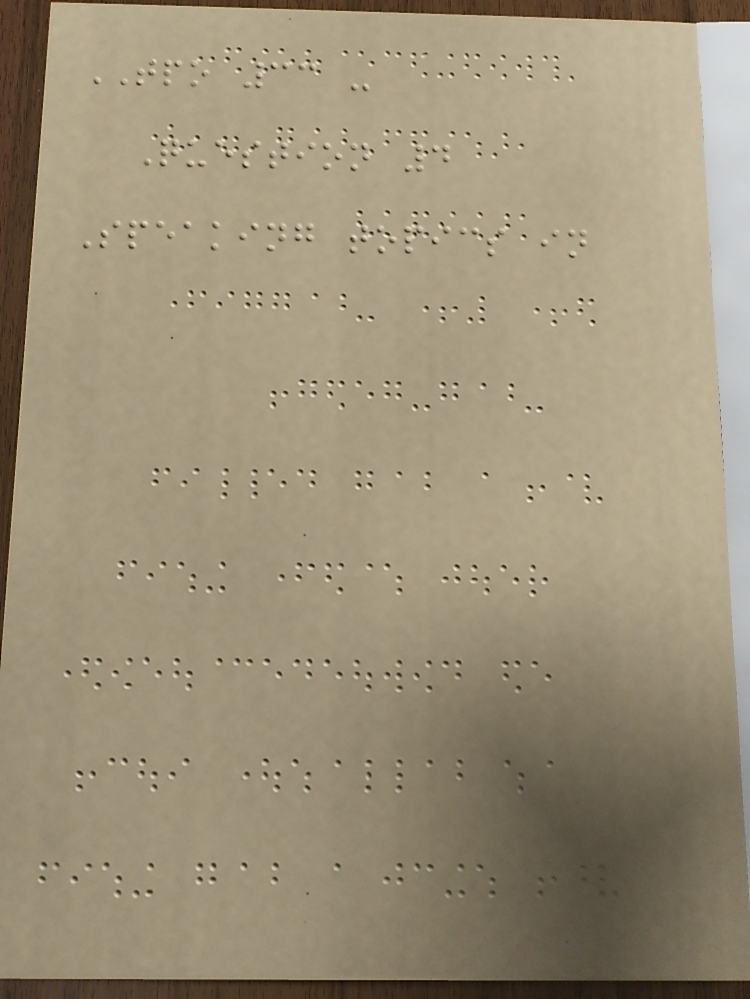TPO 33 -
Question 4
Speaking topics in
